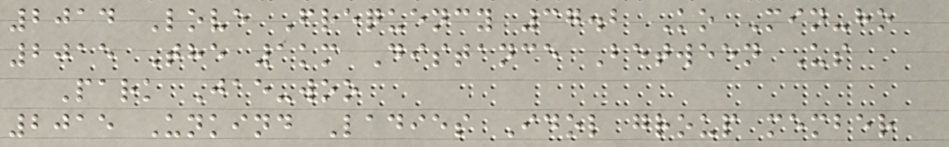2014 Love Frequency 37.2 Ko Min-ho
2015 The 1km Distance Between Us
Park Jae-woo
2015 Unkind Ladies Idol group member
